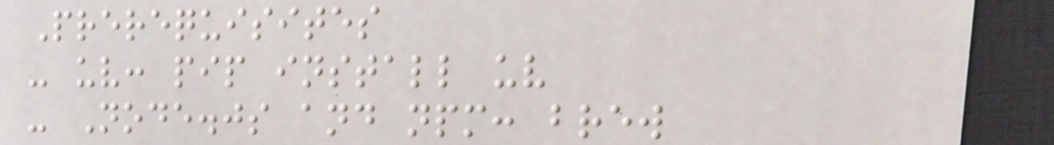Prerequisites
- uv: pip install uv
- Node.js and npm: brew
